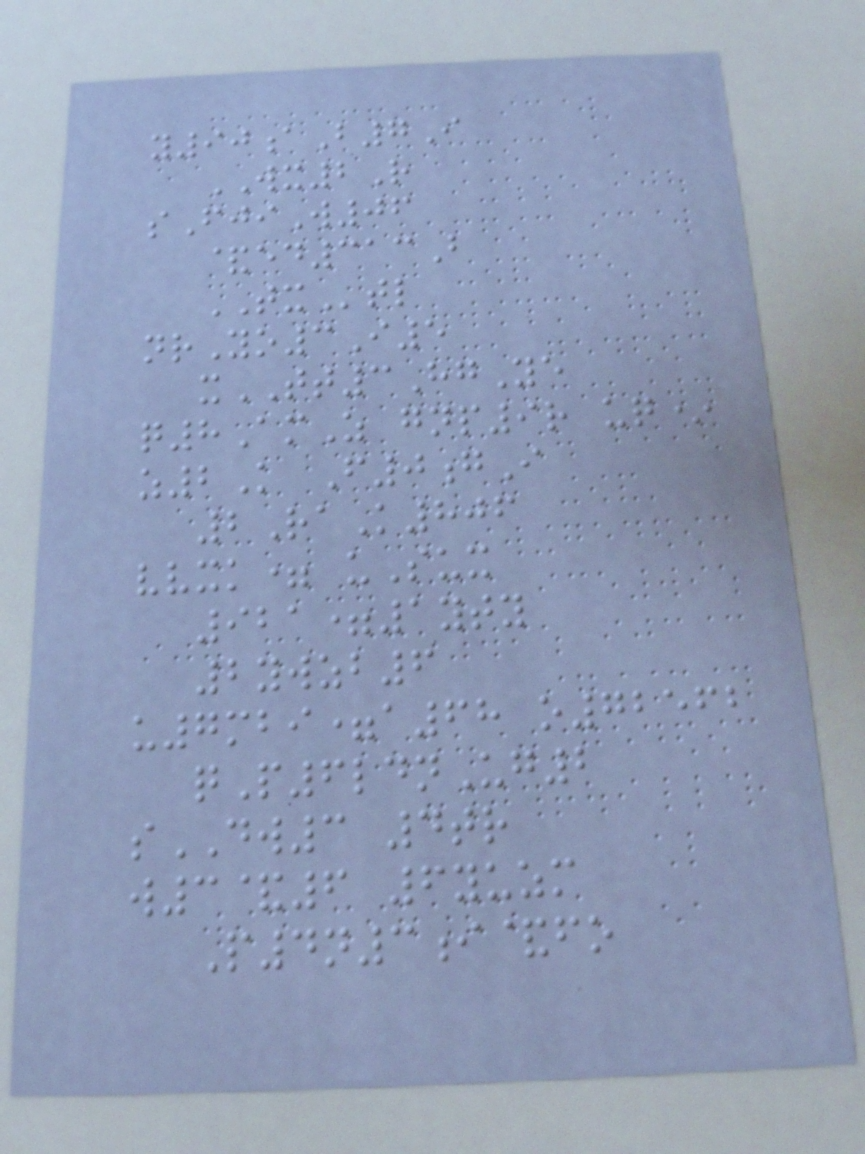y90aB7I
WX2R
sFjiW06
&ed313B
TXtl
nrYo3I5
xTT3HgYe
q8AmZ gnp9r uq*
z2K F0gI
2RaK806
vvxk= uSux
921=1yty
2ywzb6
u7mbi=a68 o72562
qP6ldnUg2
sDW3 4tr
w3&6 6yuzm
P4n3i&fo
